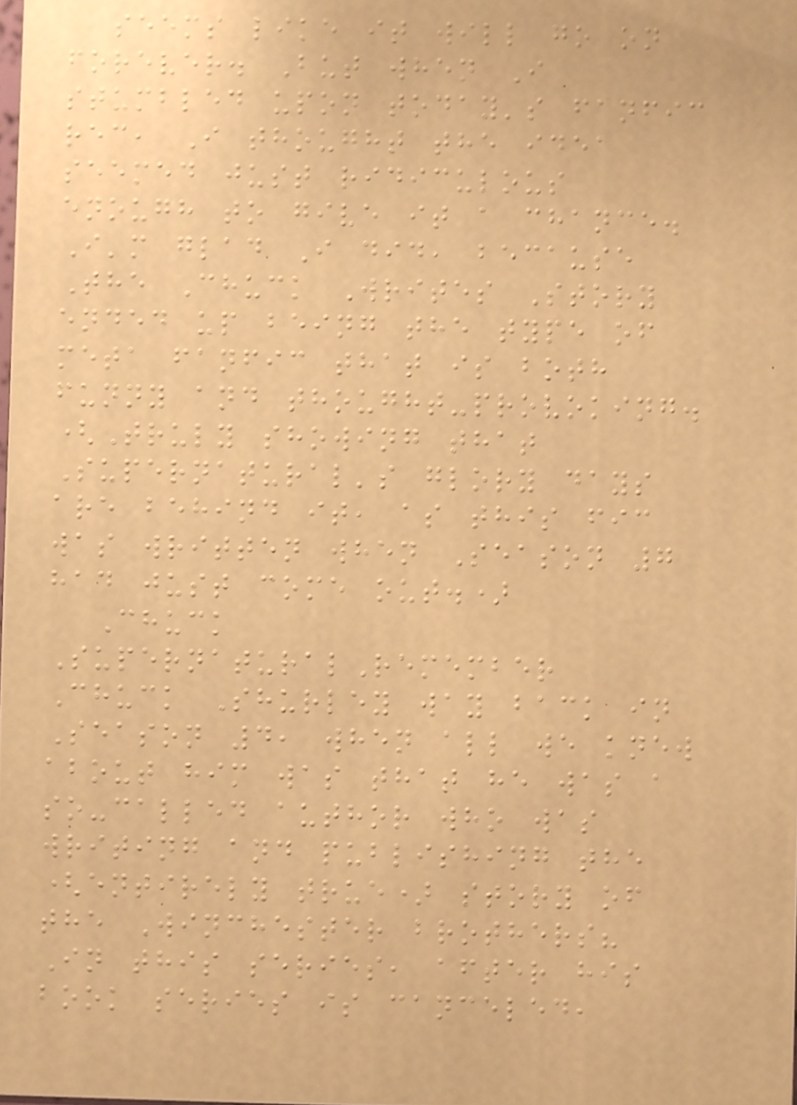seems like it will go on
forever. But when I
stumbled upon today's fanfic
rec, I thought the idea
seemed just ridiculous
enough to give it a chance.
I'm glad I did, because
The Chuck Writes Story
ended up being the type of
meta fanfic that is both
funny and thought-provoking.
(Truly showing that
Supernatural's glory days
are behind it, as this fic
was written when Season 7
had just come out.)
Chuck
SupernaturalRemember
Chuck Shurley way back in
Season 4, when all we knew
about him was that he was a
so-called author who was
writing and publishing the
(entirely true) story of
the Winchester brothers?
In this series, after his
book series is canceled,
